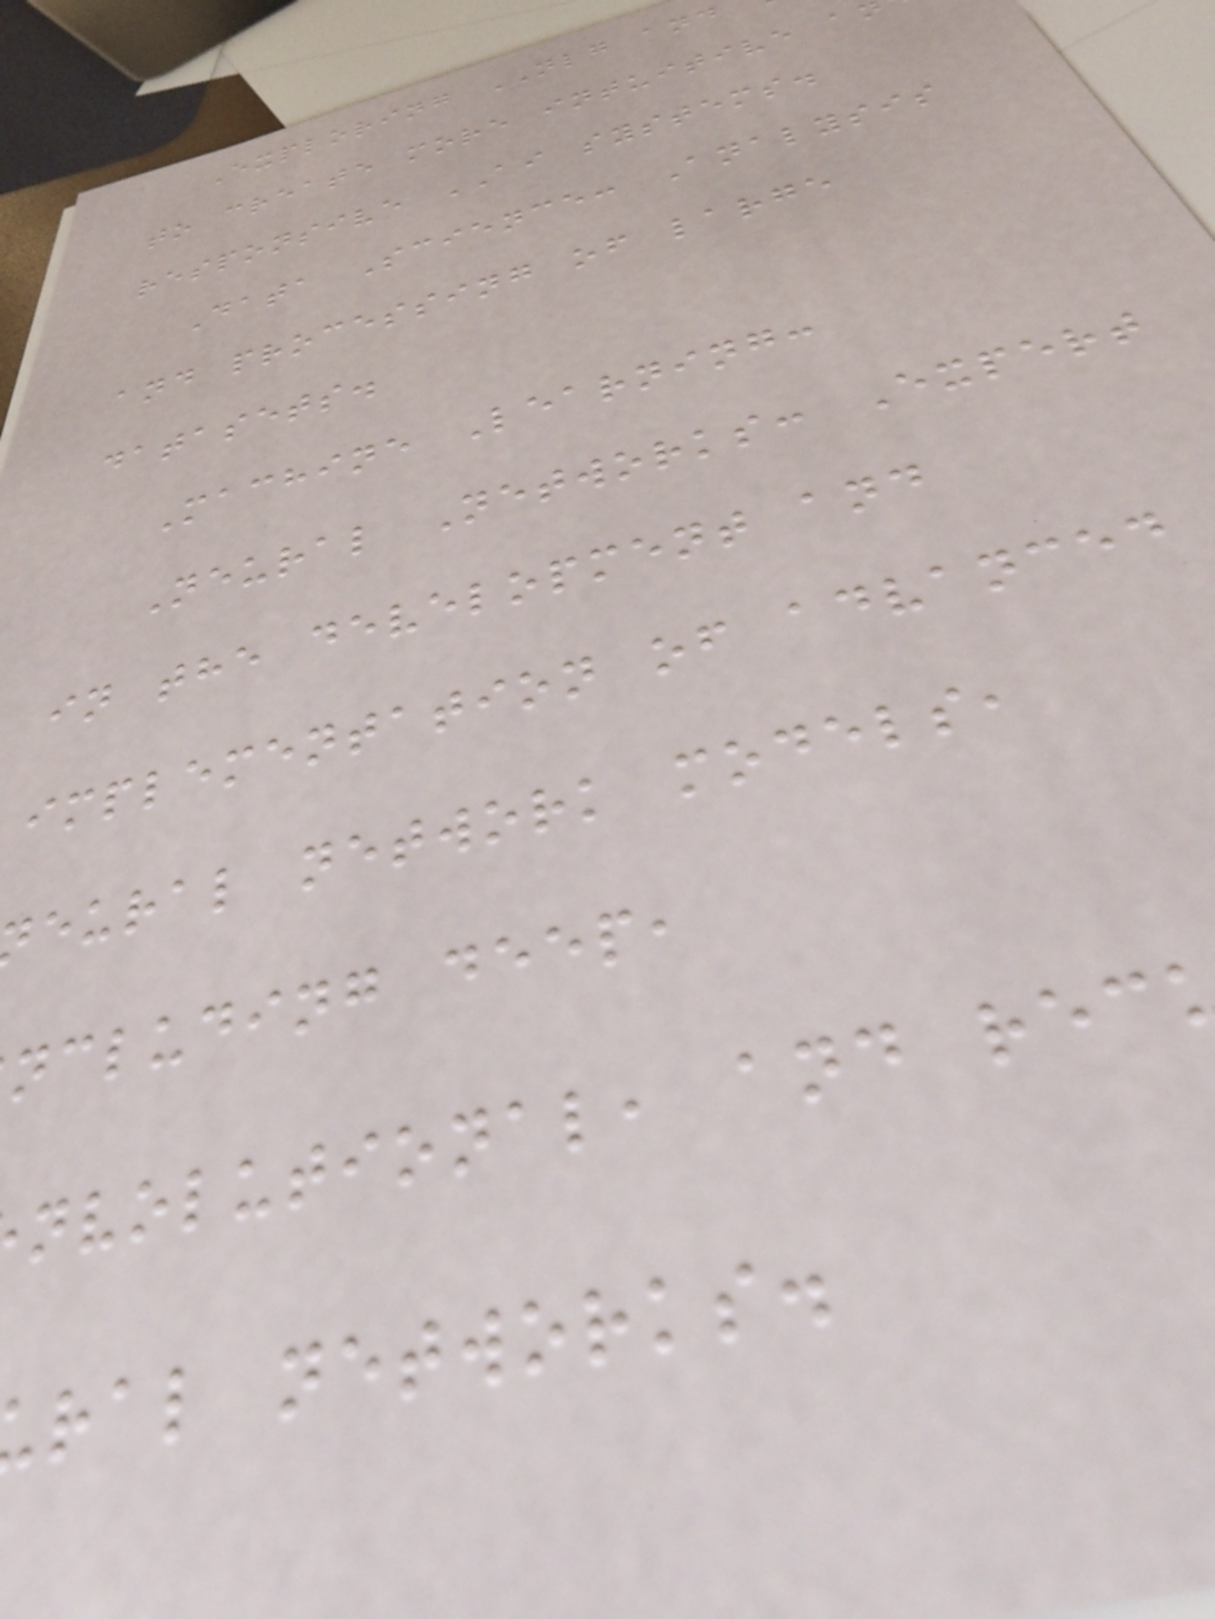Exploring NLG and
to create more intuitive a
responsive AI systems.
Data Science: Analysis
and processing of large
datasets.
Machine Learning:
Neural Networks: Expert
in the development and
implementation of advanced
eural network models,
ncluding deep,
nvolutional, and rec
ral networks.
